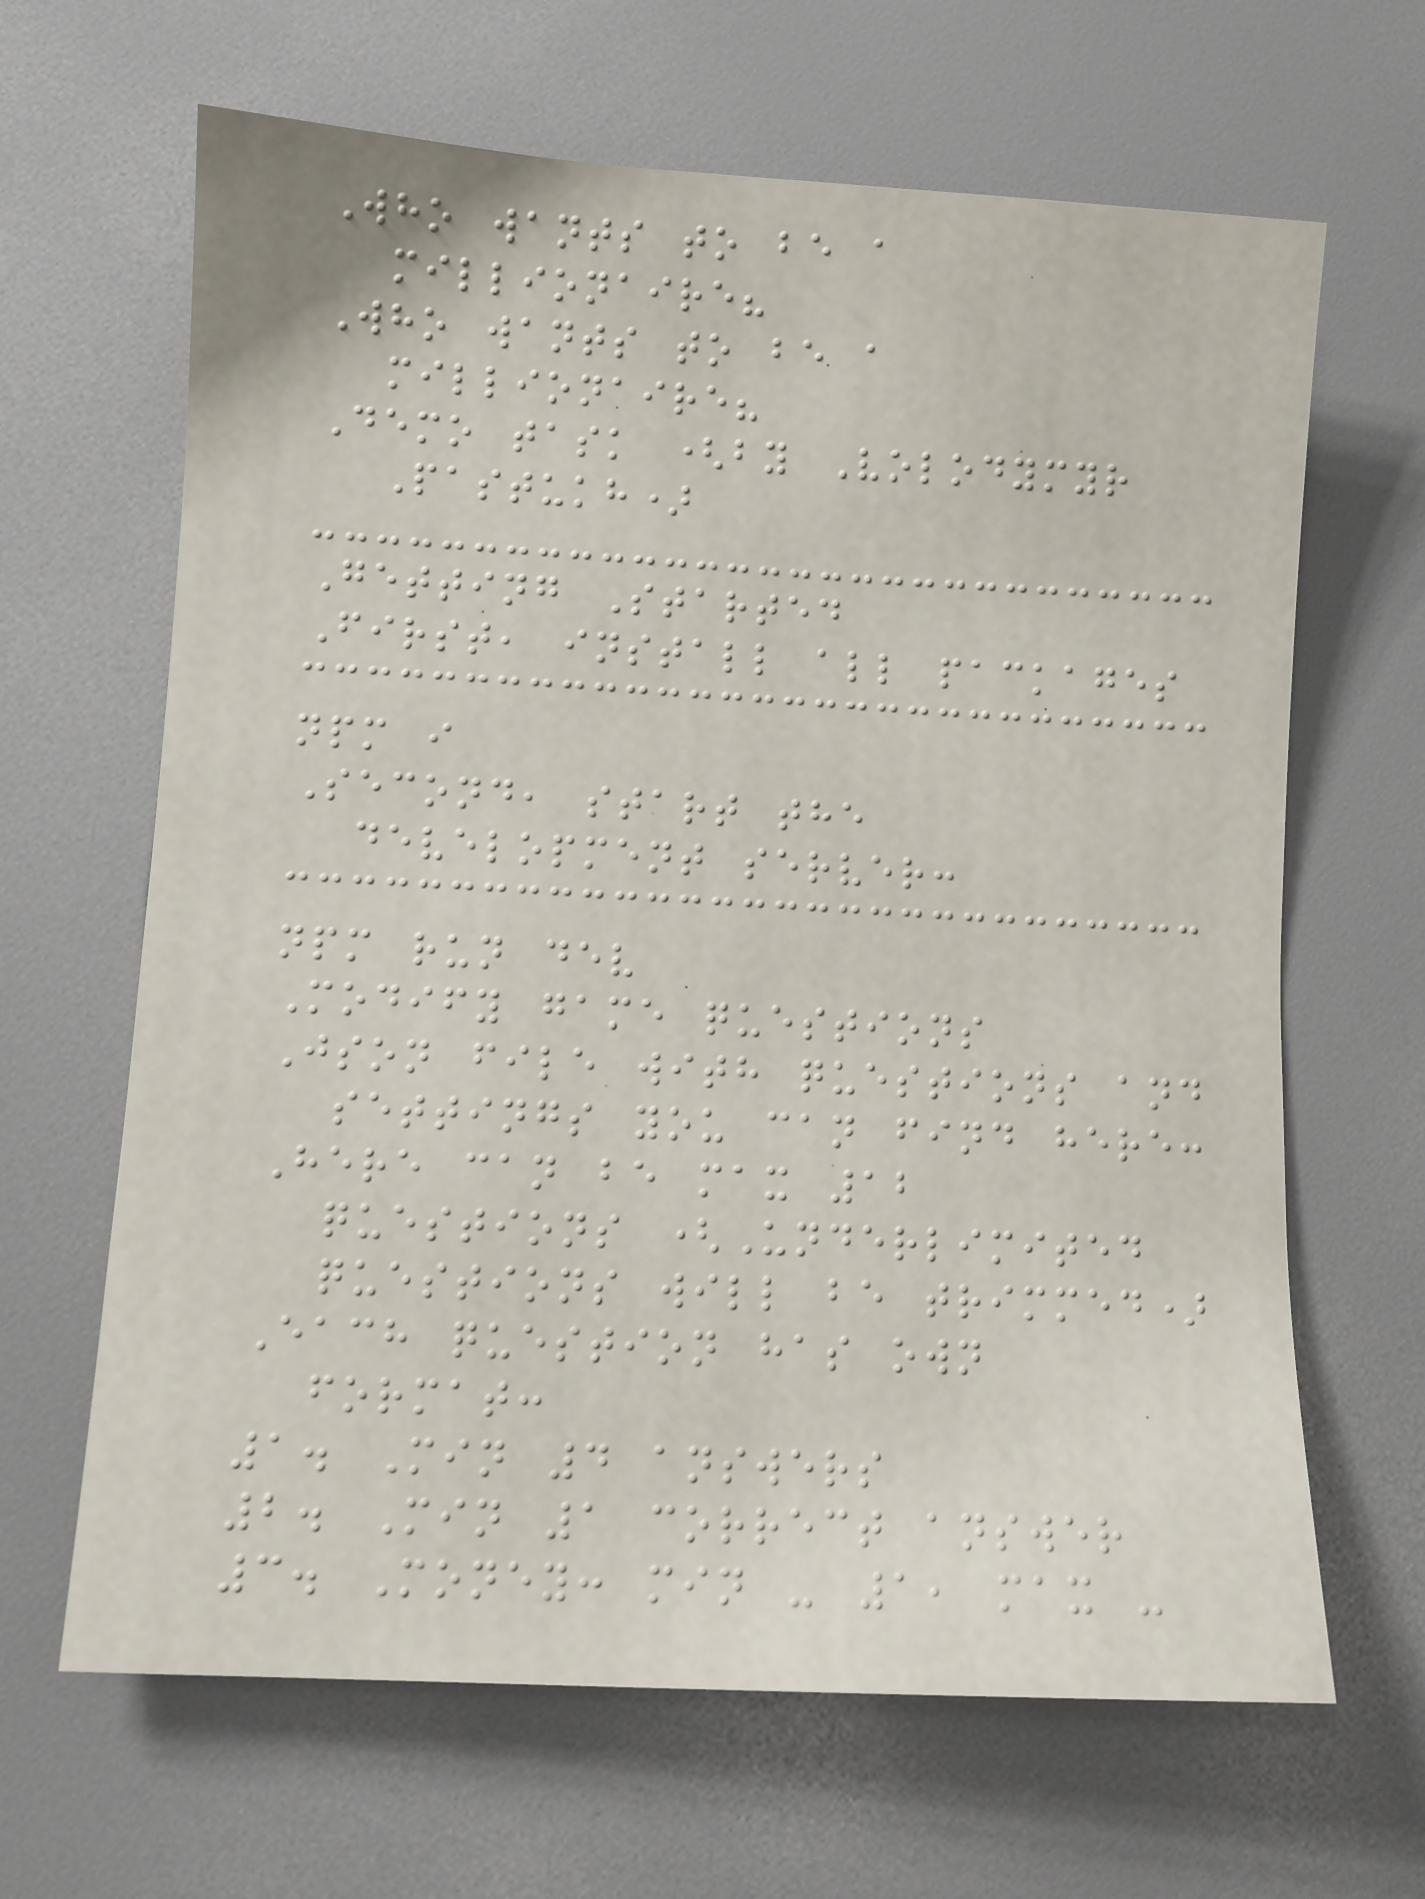Who wants to be a
millionaire?
Who wants to be a
millionaire?
Demo task (by Volodymyr
Pastukh)
Getting Started
First, install all packages
npm i
Second, start the
development server:
npm run dev
Modify game questions
Json file with questions and
settings you can find here:
Here can be max 12
questions (Underlimited
questions will be trimmed)
Each question has own
format:
1. Min 4 answers
2. Min 1 correct answer
3. Money: min - 1, max -
